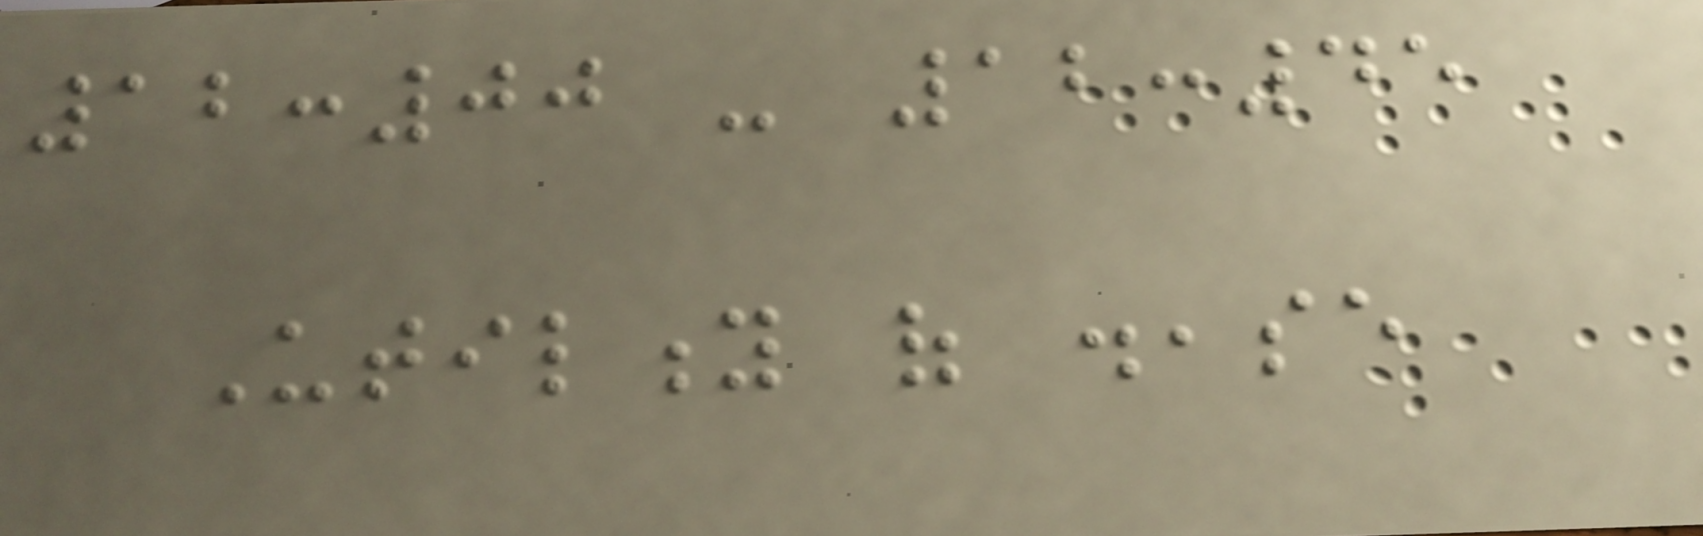12:00 - 12:45
Utility of disease
